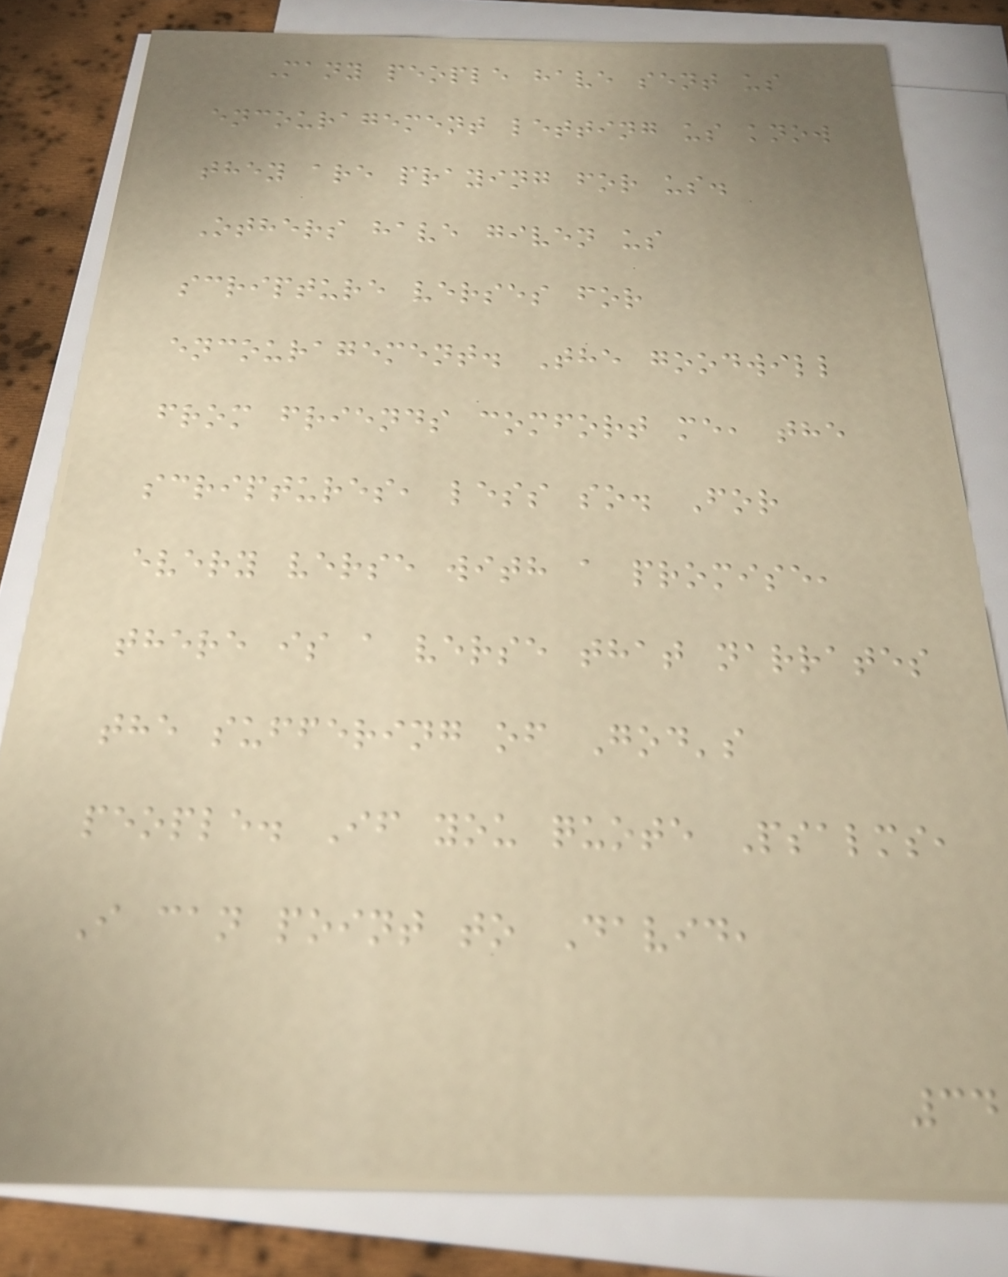Many people have sent us
encouragement letting us know
they are praying for us.
Others have given us
scripture verses for
encouragement. The goodwill
from friends comfort me, the
scriptures, less so. For
every verse with a promise,
there is a verse that narrates
the suffering of God's
people. If you quote Psalms,
I can point to David,
34
